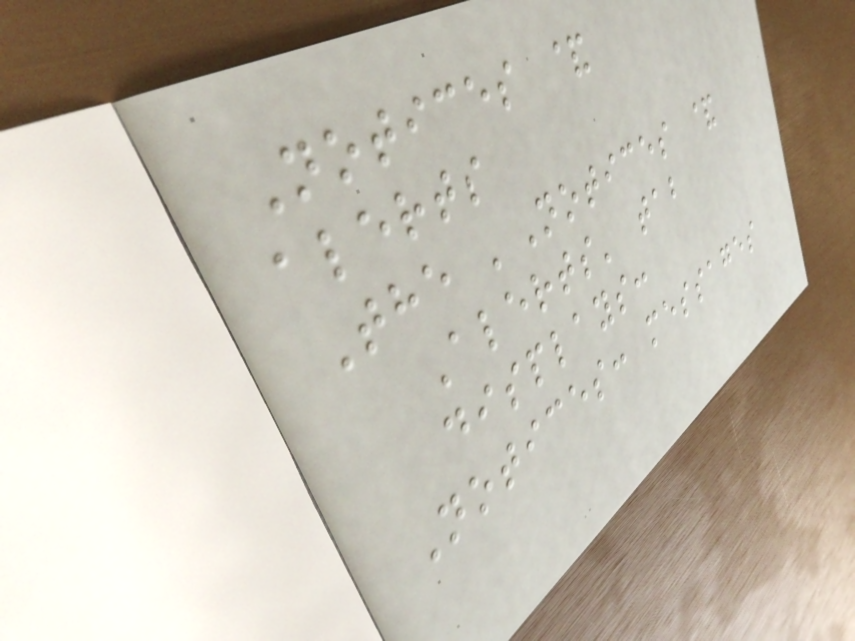Notices &
alerts
The 'Notices &
Alerts' tab
displays:
Notices: messages
